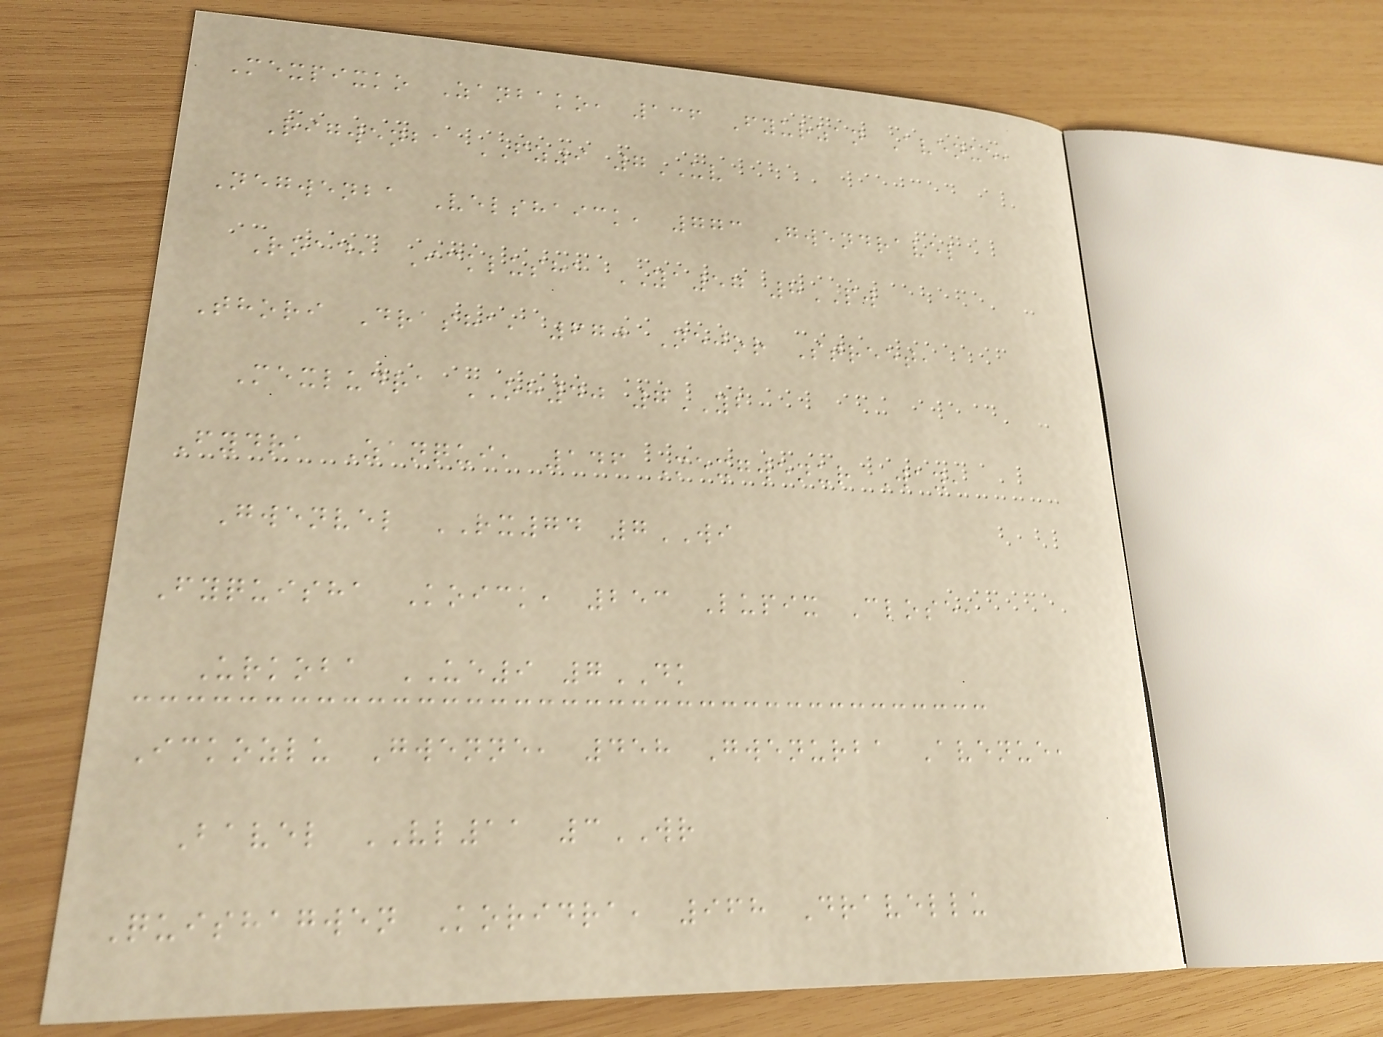Mexpixko Zanbako, 136 Fyurzan Avenue,
Rigwenba FZ9 7UV
Negwenba Velshaick, 773 Gwendravel
Road, Icklusha YA57 8PW
Thori Drasha, 670 Nejor Street,
Mexludra OH40 7YB
Fydra Zanqui, 146 Mexgwenur Way,
Gwenvel RX74 7WI
Fyquisha Koick, 253 Lupix Close,
Urkoba UE9 7DK
Ickozlu Gwenne, 458 Gwenurba Avenue,
Bavel VL11 3WR
Quishagwen Koridra, 968 Dravellu
